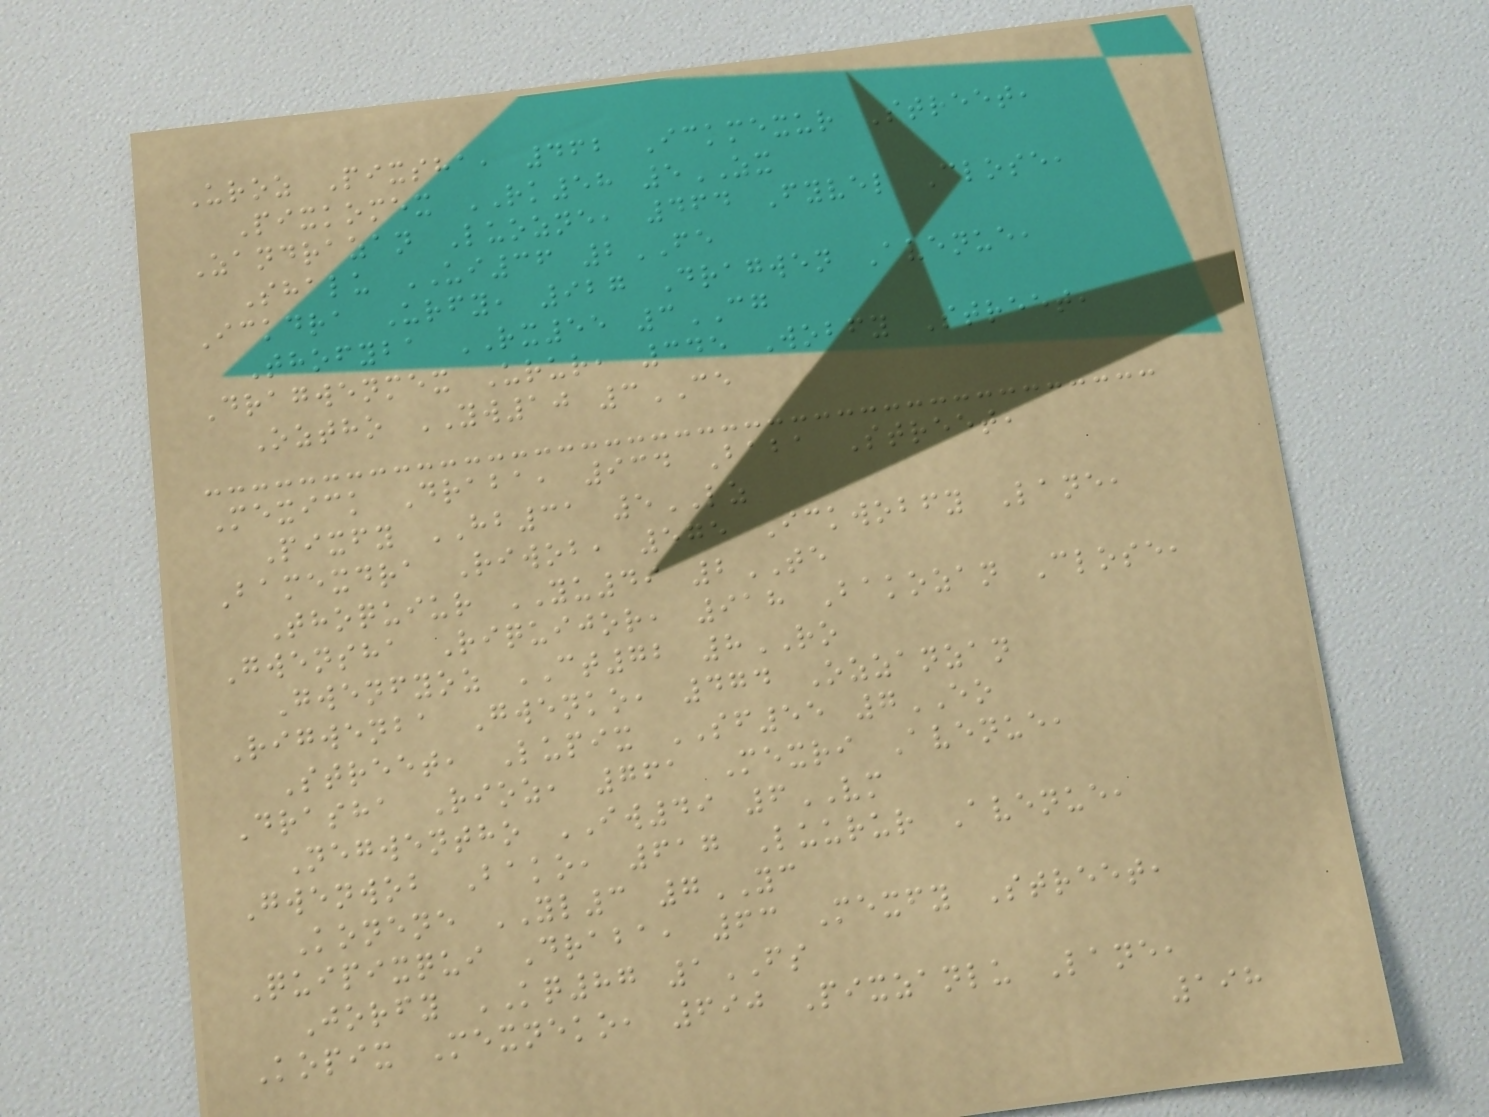Uroz Pixsha, 462 Ickmexur Street,
Pixkomex RK58 5ZX
Zandrazan Luozne, 464 Fyvel Close,
Shalu UI36 2FE
Ickdra Urfy, 927 Dragwen Avenue,
Thofyba RX55 3CG
Dragwenmex Urur, 345 Wobfy Street,
Oztho YW10 3CE
Mexick Draba, 934 Baba Street,
Pixfy HB31 5LZ
Bamexdra Riwob, 575 Ickwobfy Lane,
Thoquiur YU49 2TE
Gwensha Riquijor, 918 Bakozan Close,
Gwenfyoz CT72 8RO
Rigwenba Gwenko, 474 Ozzanzan
Street, Lupix SF55 7EO
Drasha Rioz, 761 Mexri Avenue,
Negwentho IW49 6VM
Gwenwob Bako, 617 Luurur Avenue,
Konene YL3 7YC
Quipixqui Draba, 63 Mexfy Street,
Jorfy KQ87 1FS
Kopix Mexneko, 690 Pixzanlu Lane,
198
